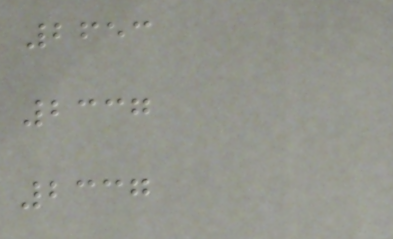2653
2337
2337
